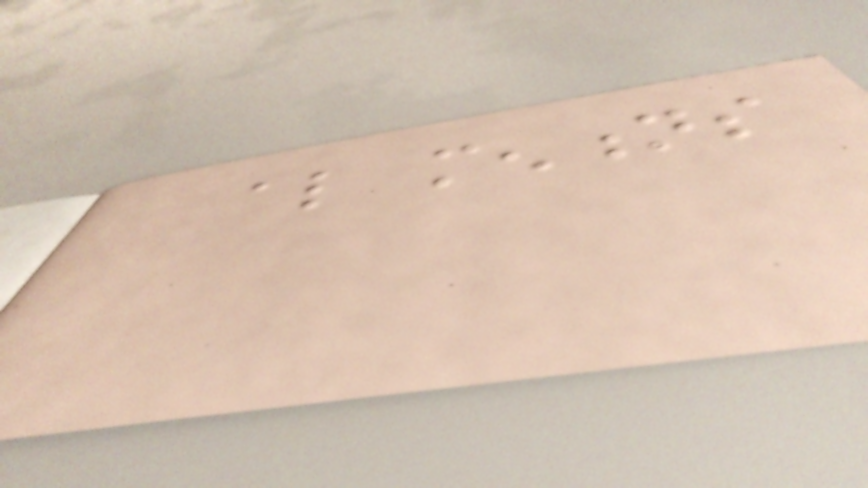also mentions
